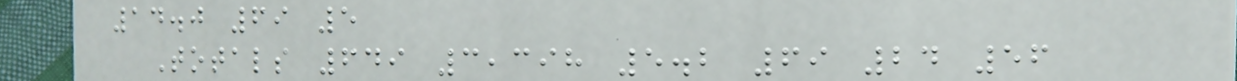14.0 69 5
Totals 649 3,398 5.2 69 24 56
